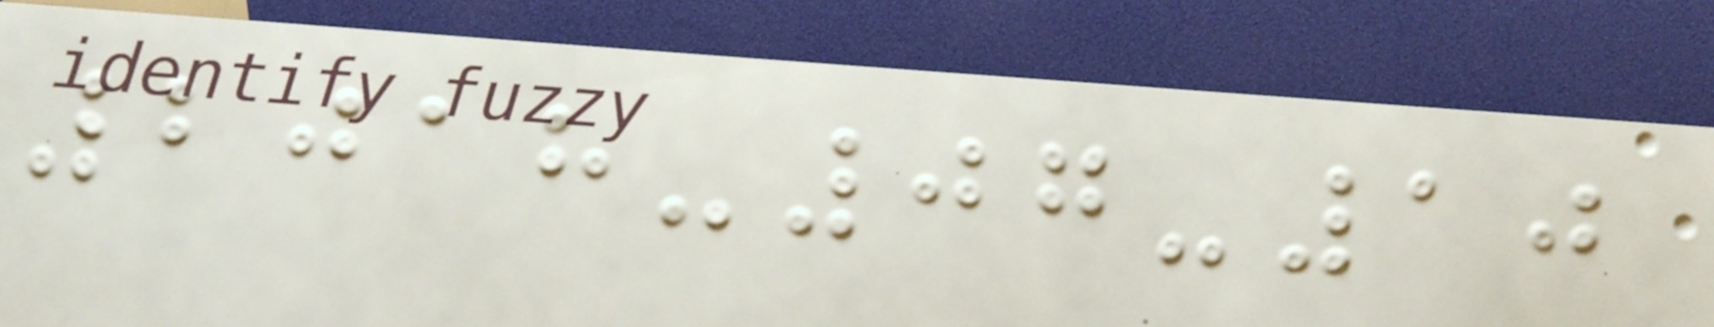2018-07-10
